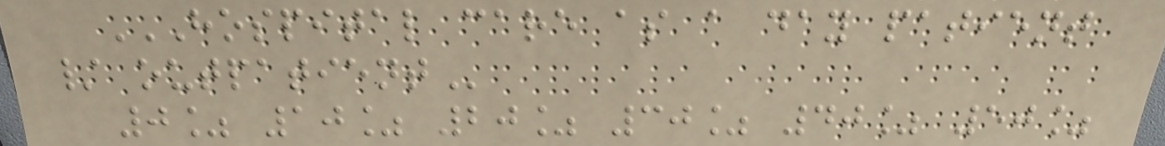HOSPITAL CARE AS A DAY PATIENT
/ OUTPATIENT
0% 10% 20% 30% 40% 50%
